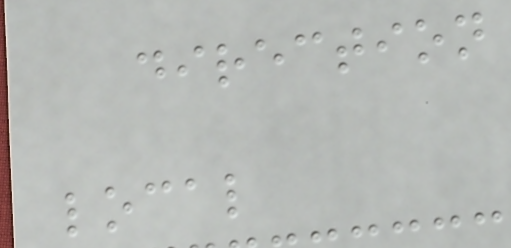direction
local
